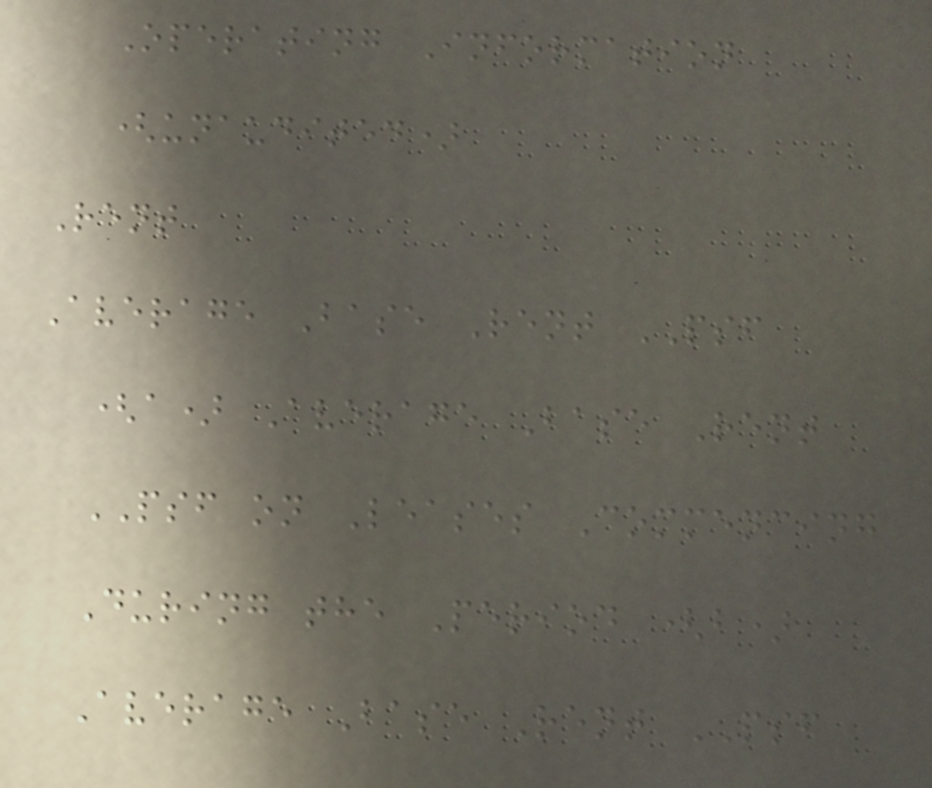Operating Information
(unaudited)
Rent
Average Base Rent PSF
(a) Average Base Rent
PSF on Leases Commencing
During the Period (b)
Average Base Rent PSF
